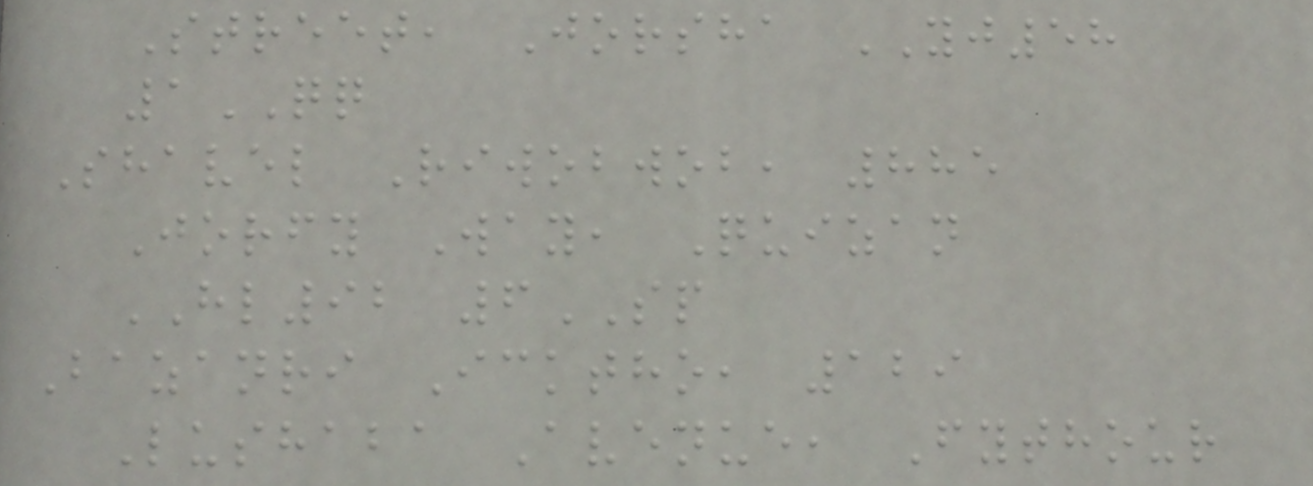Street, Jorsha YJ58
1QQ
Shavel Riwobwob, 885
Jorfy Way, Quizan
HL92 6SP
Bazanri Icktho, 129
Lushaba Avenue, Fythour
